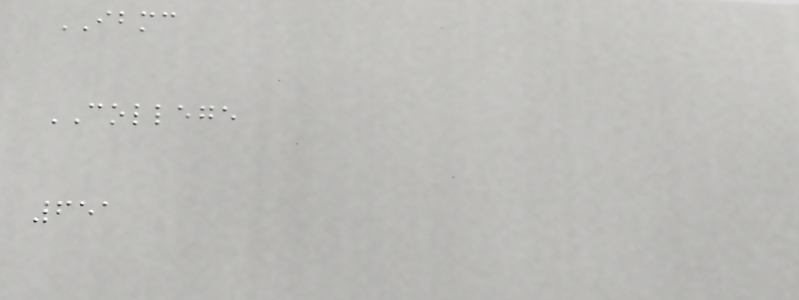IBMC
COLLEGE
651
